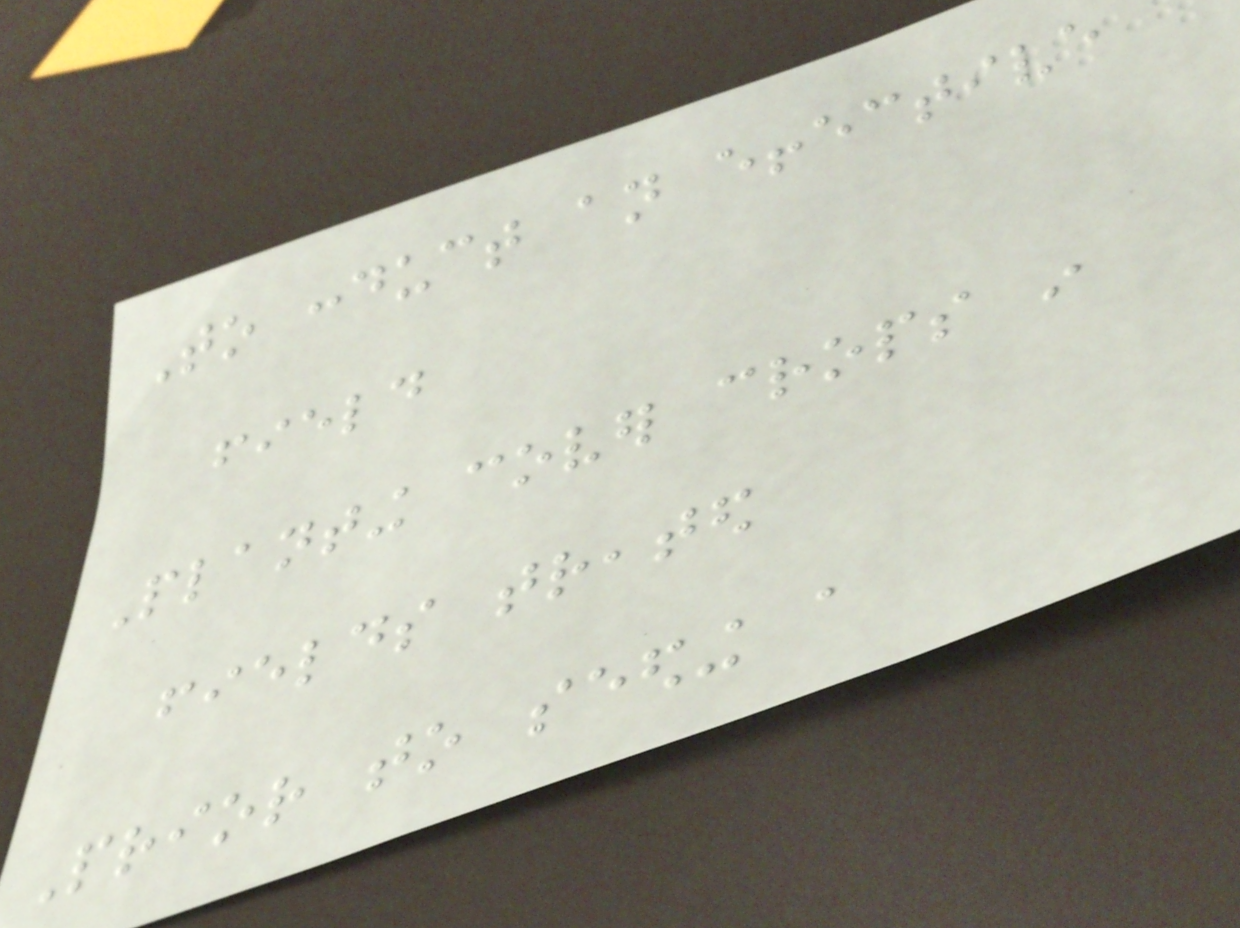To conduct an effective
field
Planting cover crops in
fields treated
Prior to seeding a
